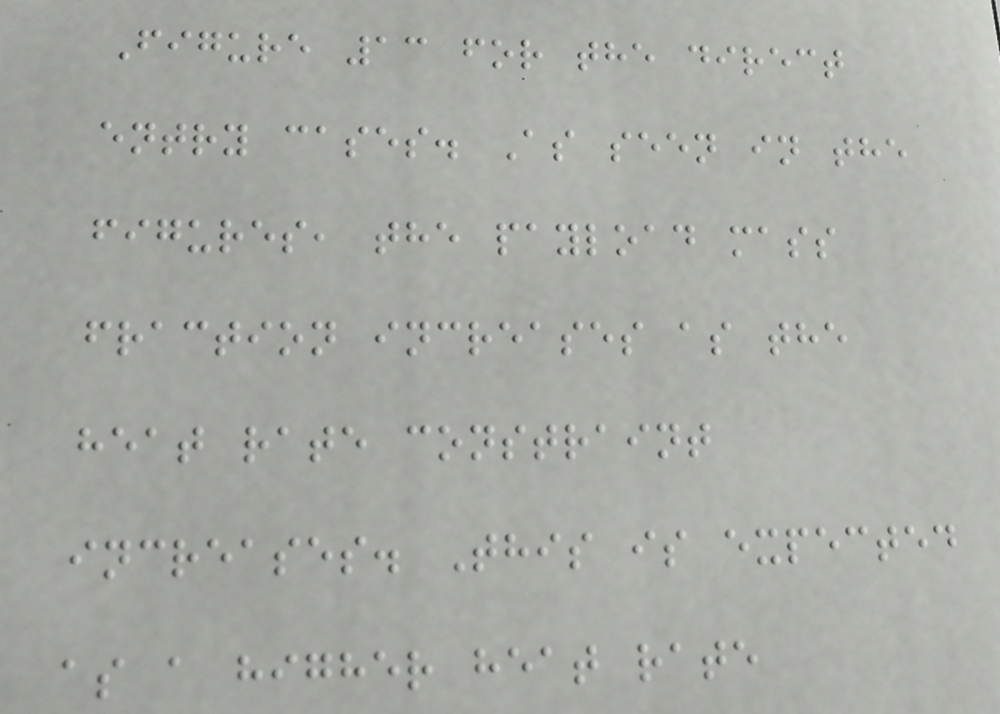Figure 13 for the direct
entry cases. As seen in the
figures, the payload mass
fraction increases as the
heat rate constraint
increases. This is expected
as a higher heat rate
